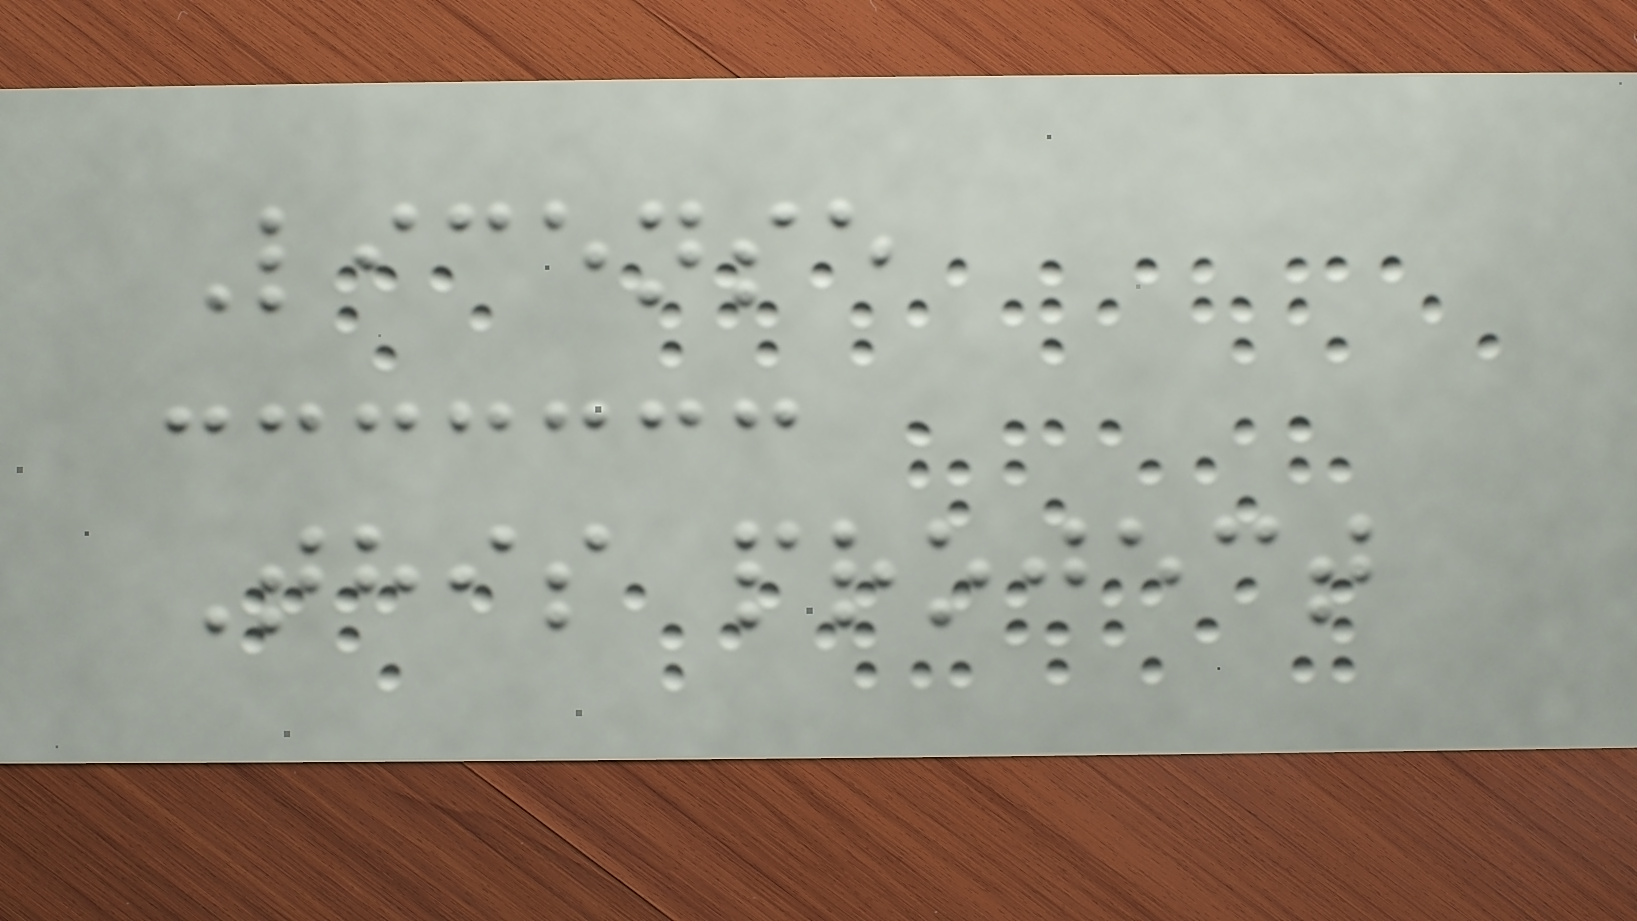License
This project
